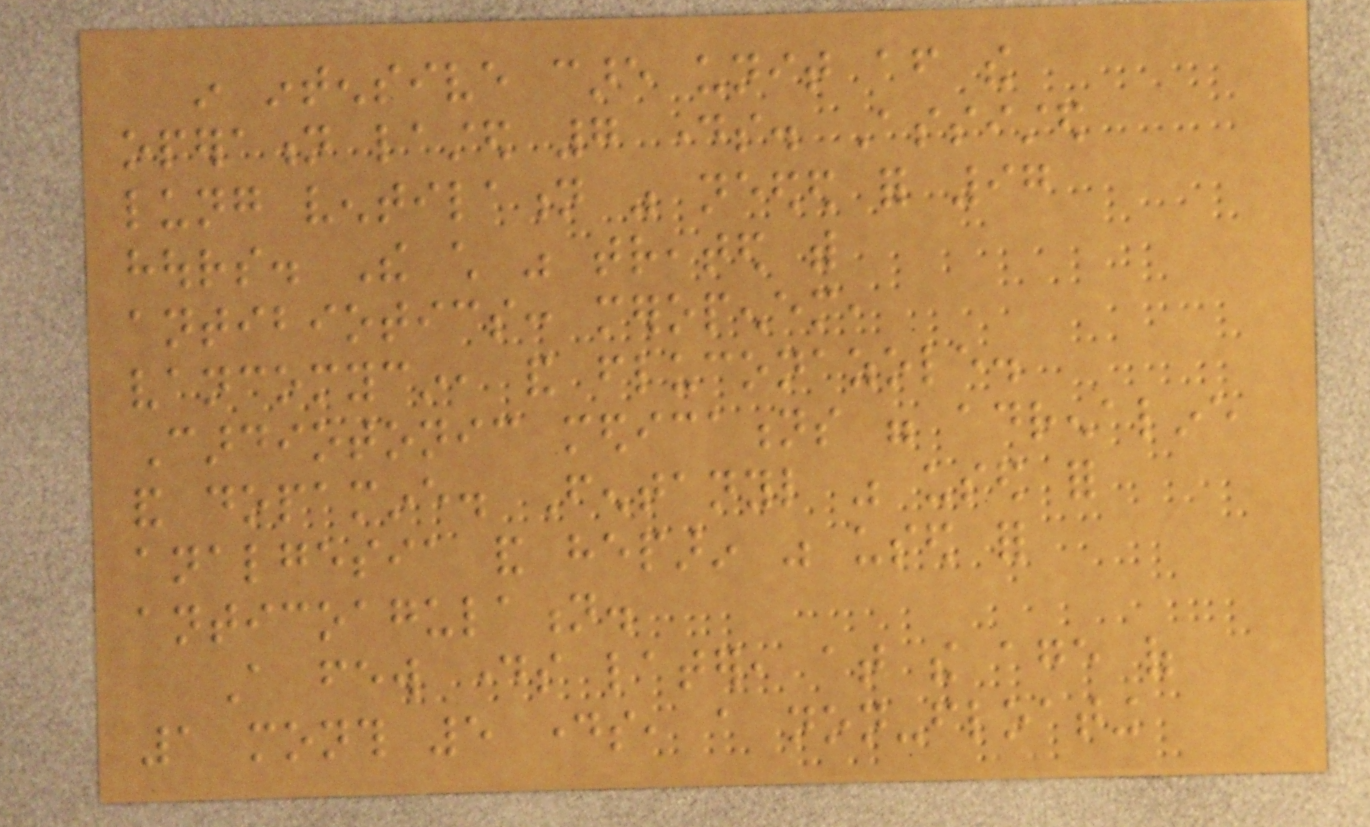in intensive care unit after the
operation lasted 7 days. Assisted
lung ventilation was needed for 97
hours. The child was treated with
antibiotics: meropenem,
vancomycin, and fluconazole.
Cardiotonic medications were adrenaline
and dopamine. Fentanyl was used for
analgesia and heparin was used for
anticoagulation.
A few days later, at the age of
1 month 5 days, a non-floating
